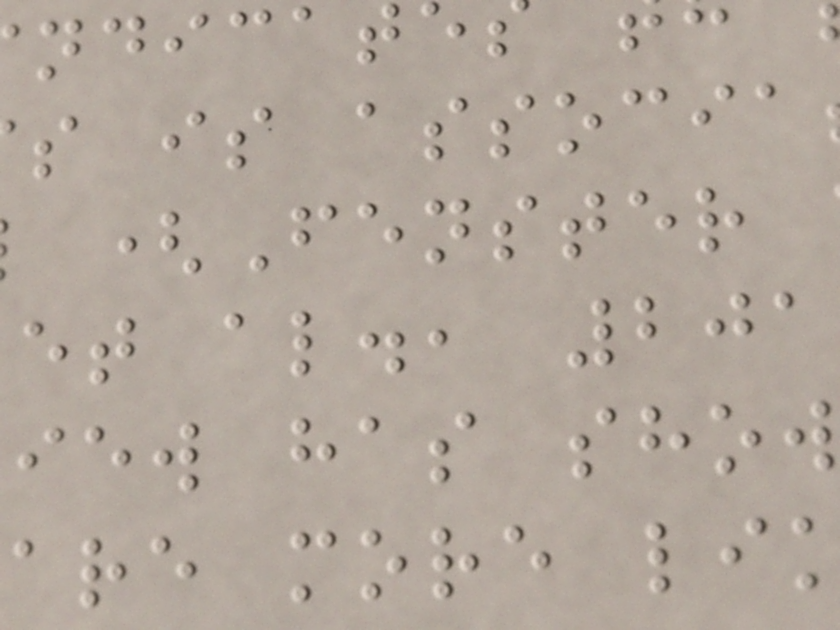s is associa
(Fenster
et al., 201
iew has show
are more li
